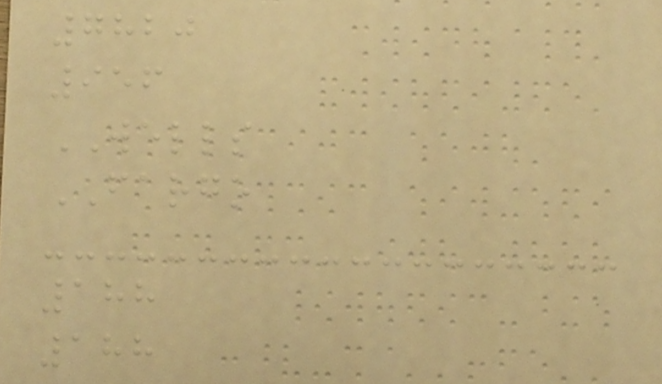7820
956
WELLS
FARGO
188
188
